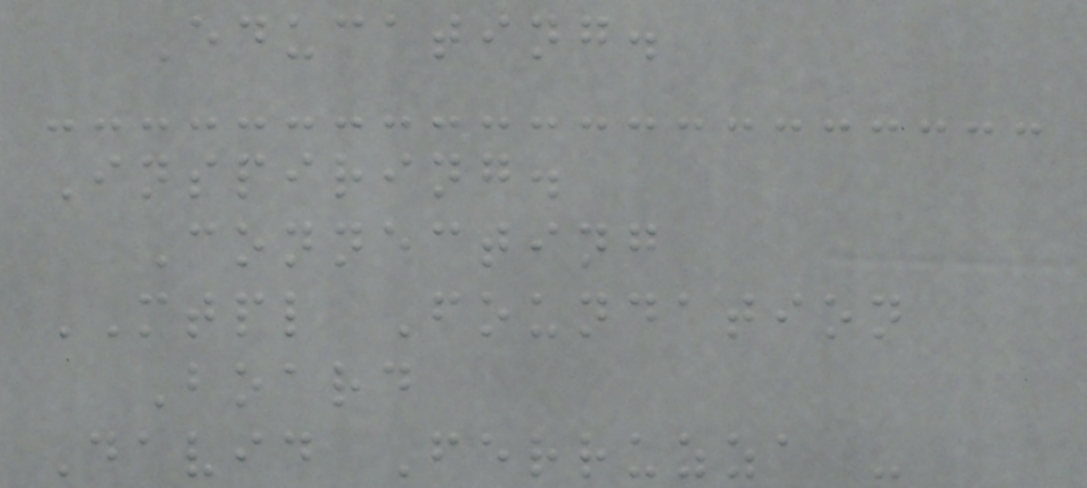Educating.
Inspiring.
Connecting
MTPL Foundation
Board
David Ferruzza -
